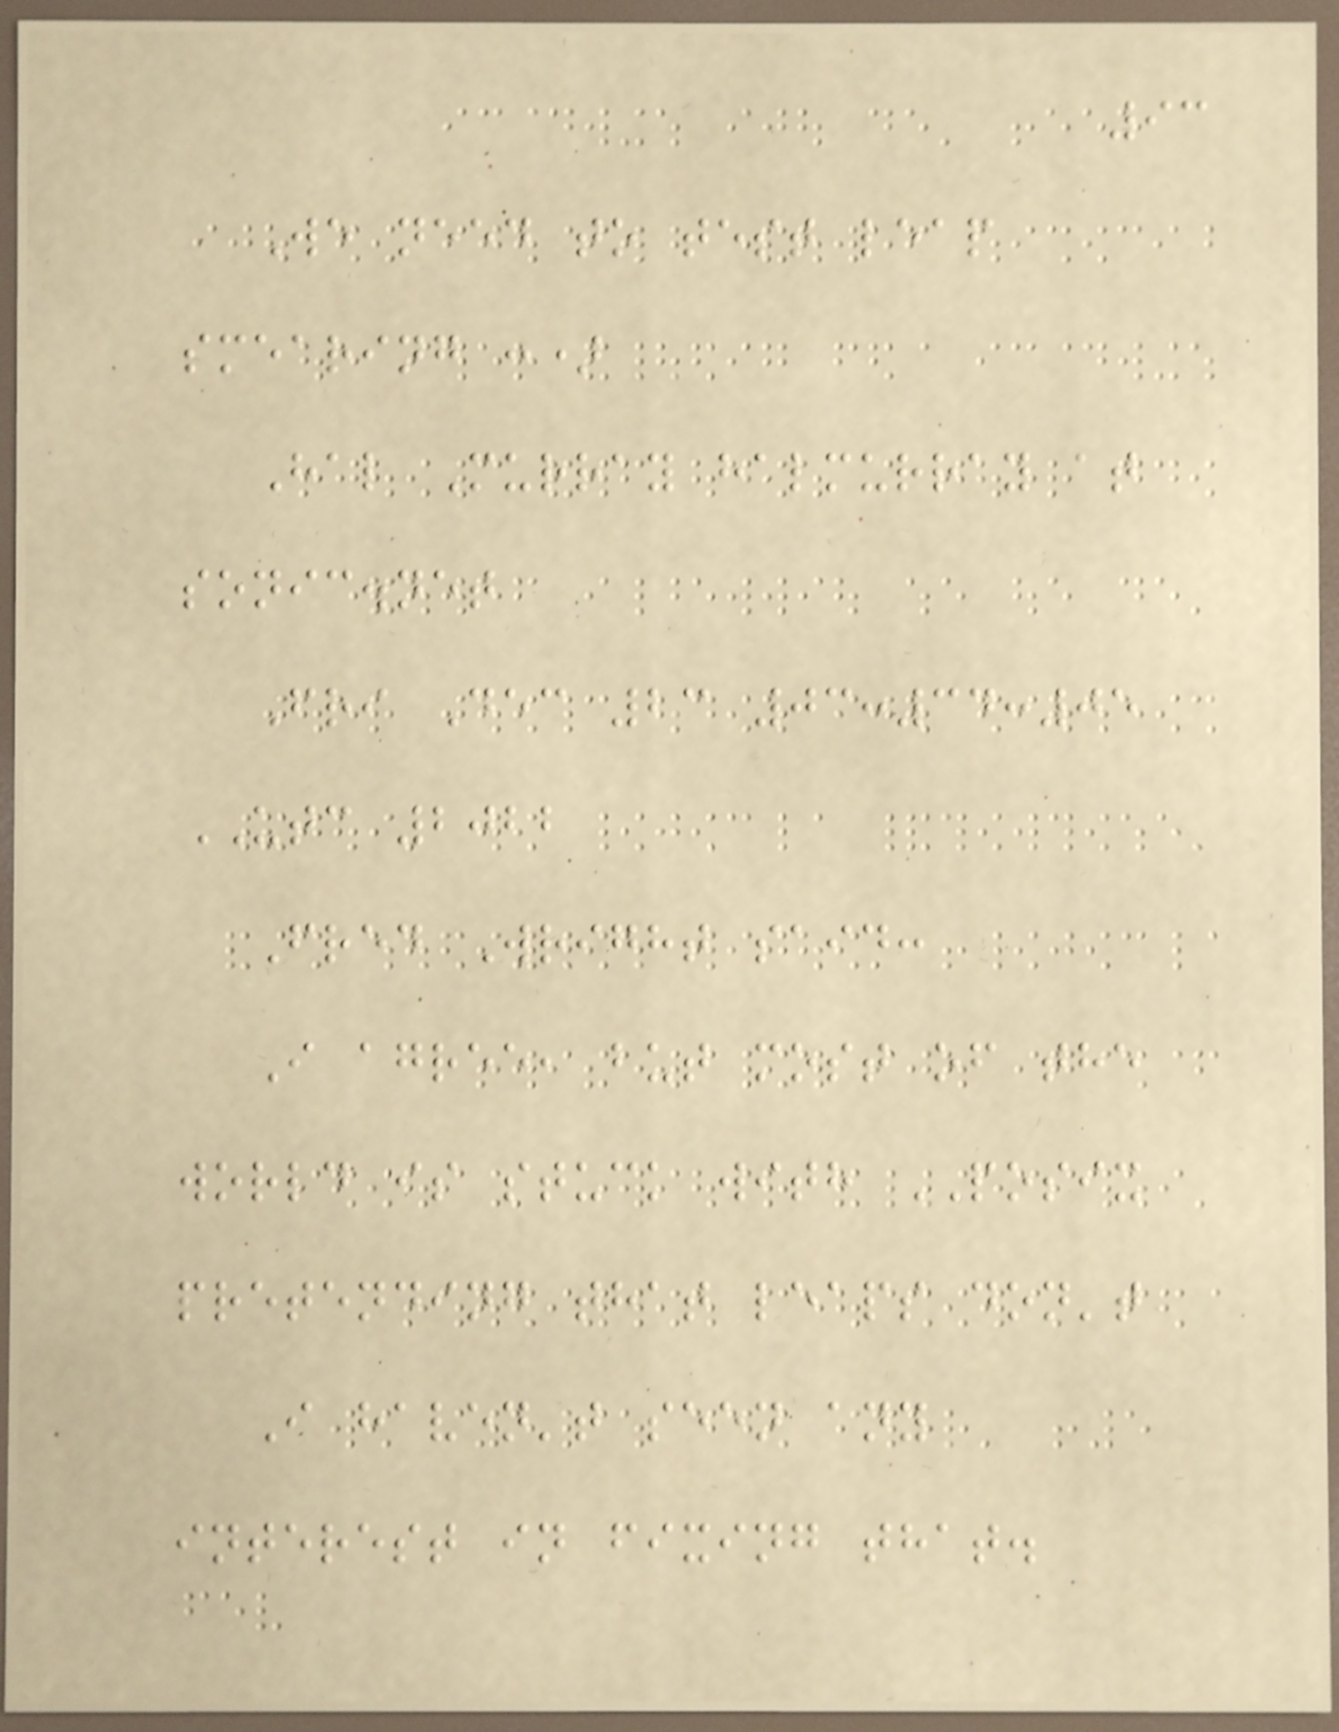93
We need to test leap
smearing :)
Hal Murray halmurray at
sonic.net
Fri Dec 23 03:34:05
UTC 2022
Fred Wright said:
I agree, but most of the
world is stuck with POSIX
pretending that leaps don't
I haven't seen any
interest in fixing that.
